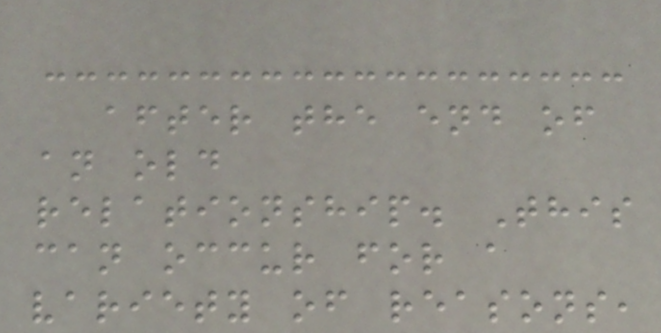after the end of
an old
relationship. This
can occur for a
variety of reasons,
